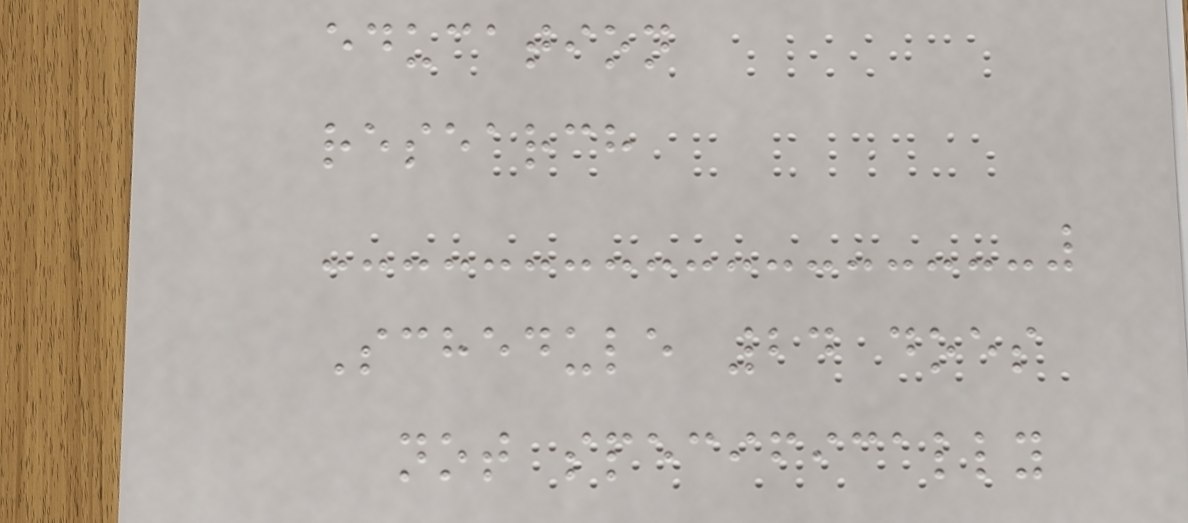education
research
Schedule 24 does
not specifically
